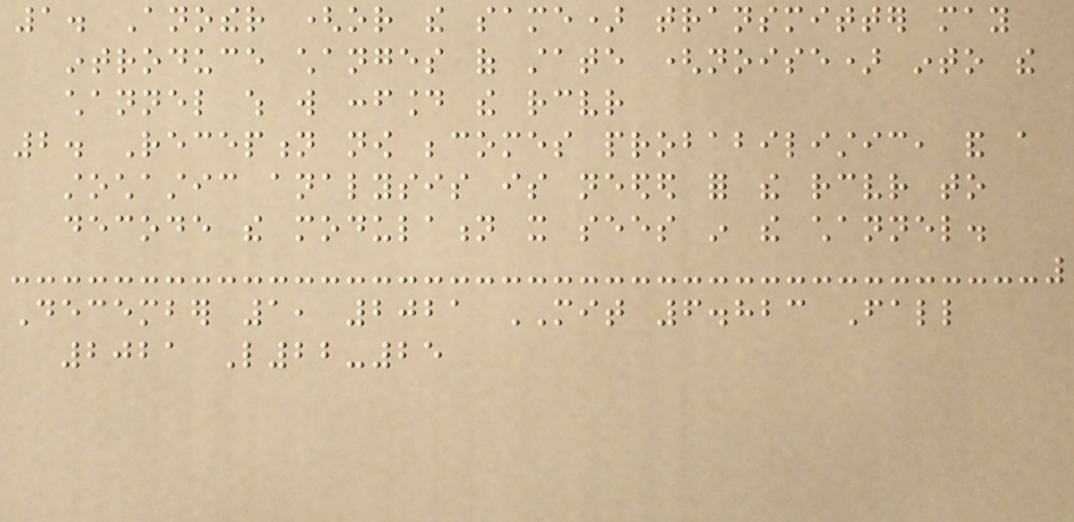1. Another (or the same) transmitter may
introduce changes of state (noise) into the
channel which will confound the receiver
2. Reception now becomes probabilistic, and a
stochastic analysis is needed for the receiver to
decode the modulation it sees in the channel.
December 1, 2021 MIT 6.823 Fall
2021 L22-25
